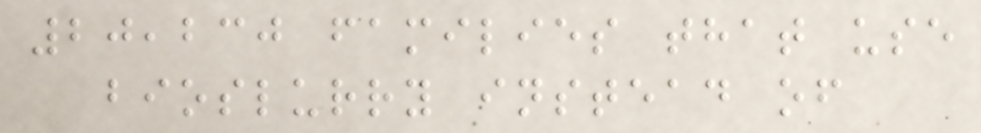20,230 families that use
bioslurry instead of
